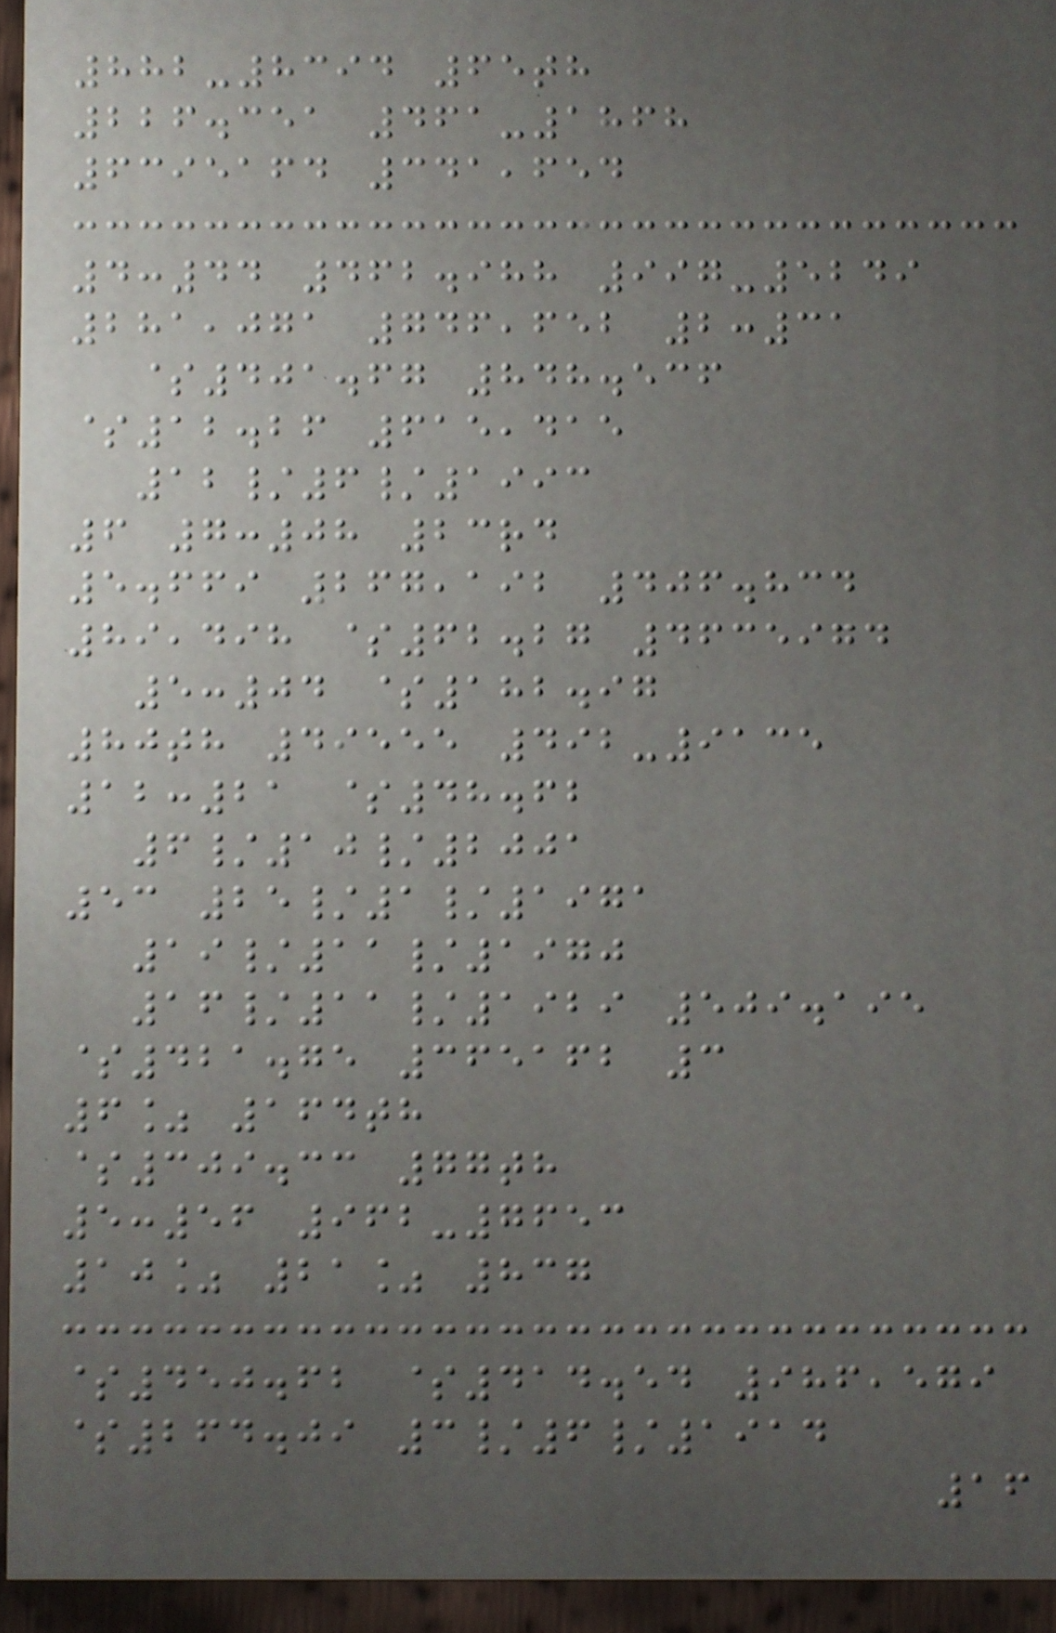882-8394 65th
226.351 461-1868
6395164 341,654
4:44 462.988 997-5249
281,071 746,652 2:31
$401.67 848.536
$12.26 615,415
12/6/1993
6 7:08 23rd
5.669 267,192 406.834
89,498 $62.27 4635974
5:04 $182.97
80th 49555 492-9135
12:21 $48.62
6/10/2001
53 25/1/1971
19/11/1970
16/11/1929 509.195
$421.75 365162 3
6% 164th
$309.33 77th
5:56 962-7653
10% 21% 837
$450.62 $414.54 986,579
$264.09 3/6/1914
16
